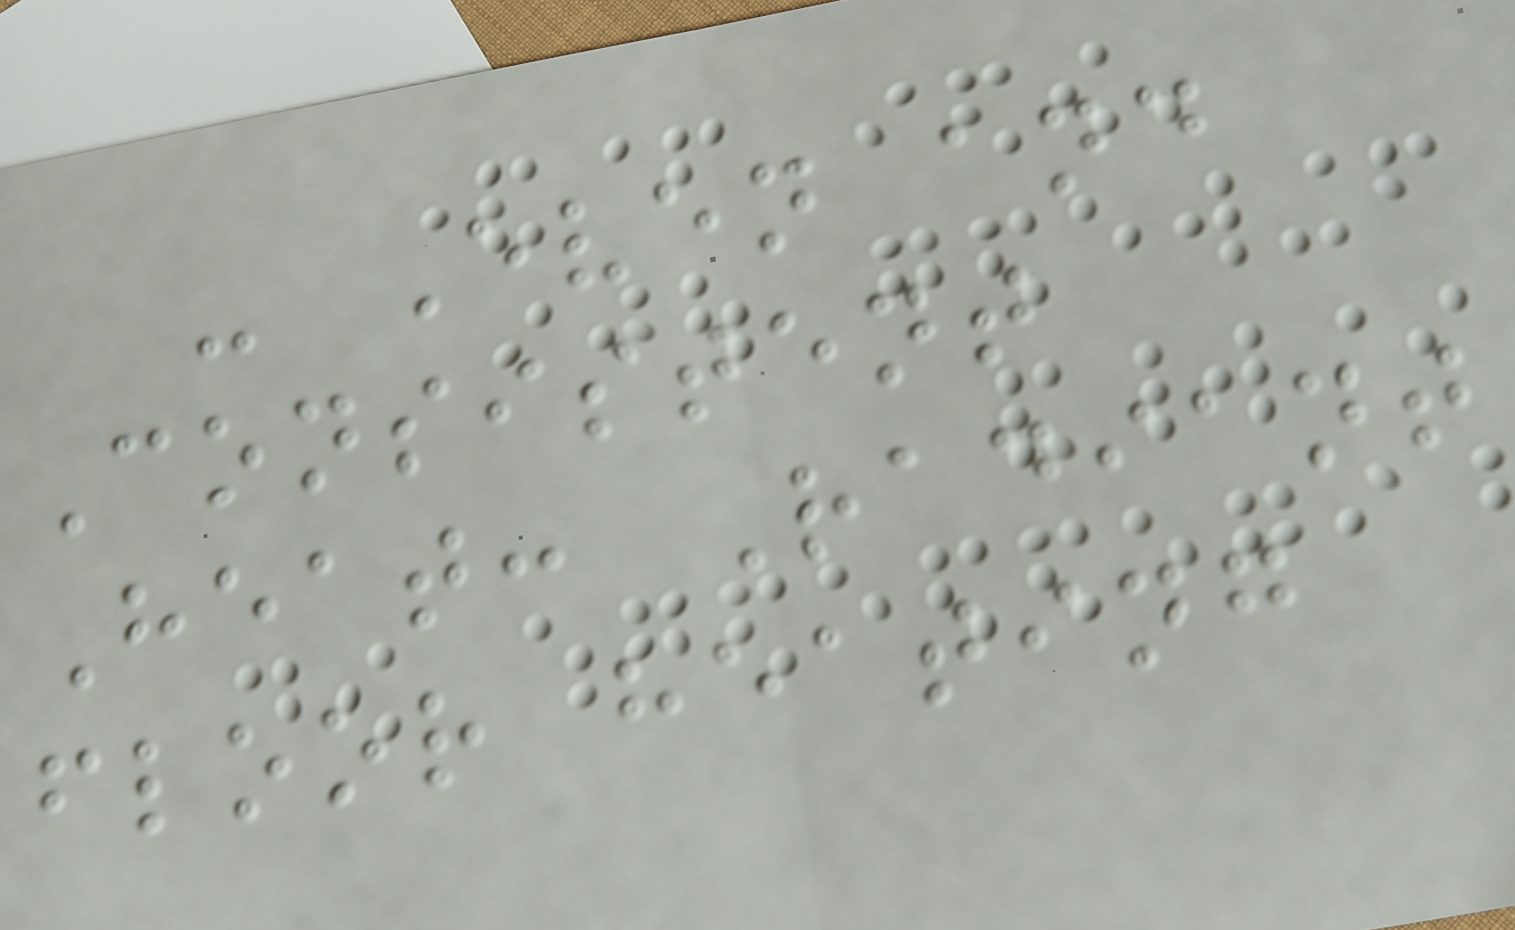- Even and
Consistent
Heat: Radiant
floor heating
